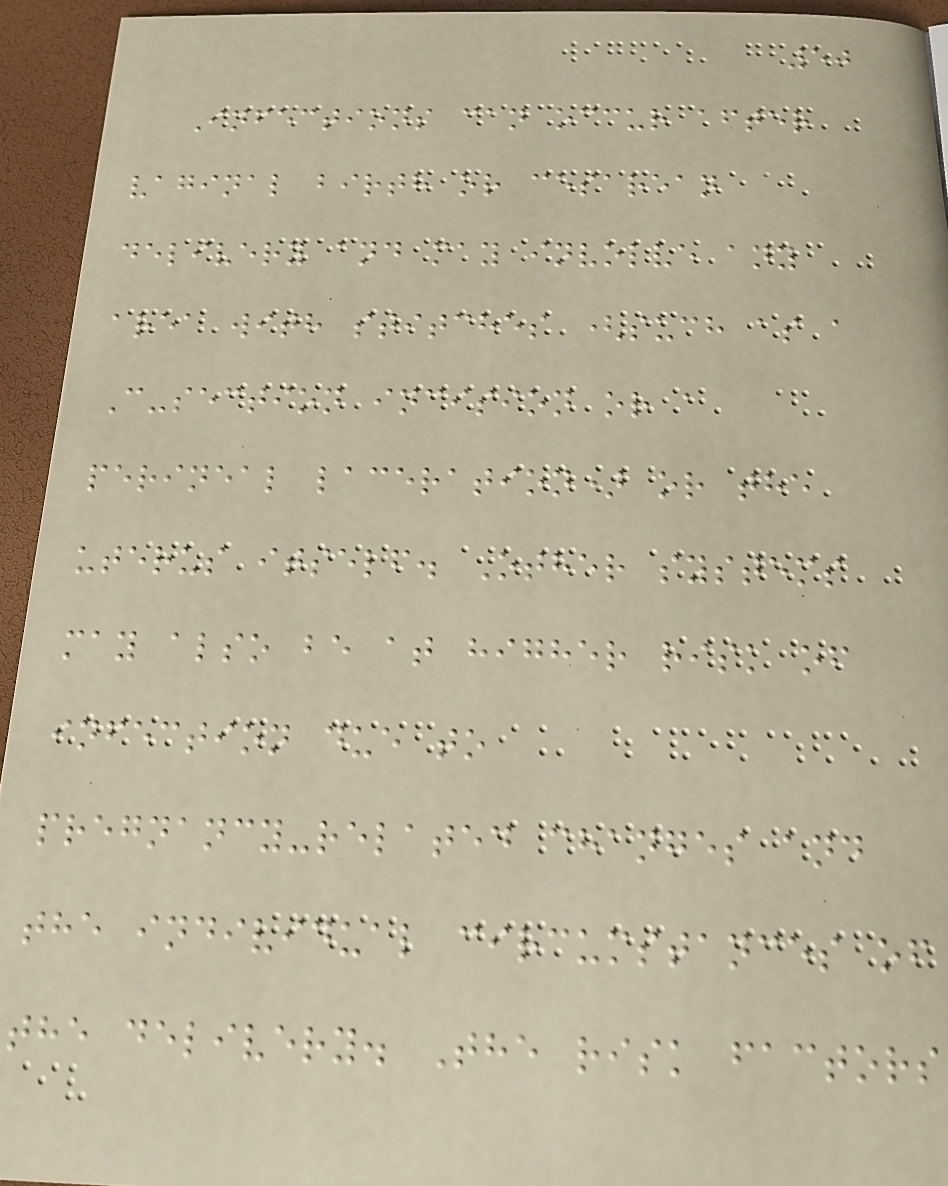50
Infections can occur after
vaginal birth or cesarean
delivery and may involve any
area with stitches (such as a
C-section incision or a
perineal laceration) or the
uterus itself. Other systems
may also be at higher risk of
infection due to
pregnancy-related changes and
the individual circumstances of
the delivery. The risk factors
